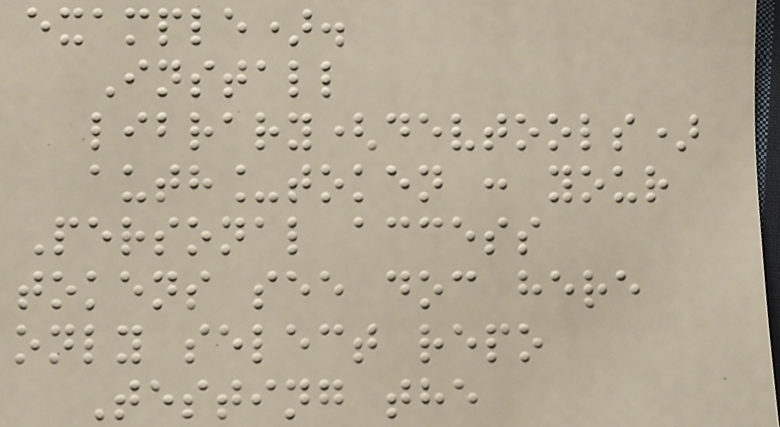example).
Install
library(devtools)
auth_token : your
Personal access
tokens see doc here
only select repo
Testing the
